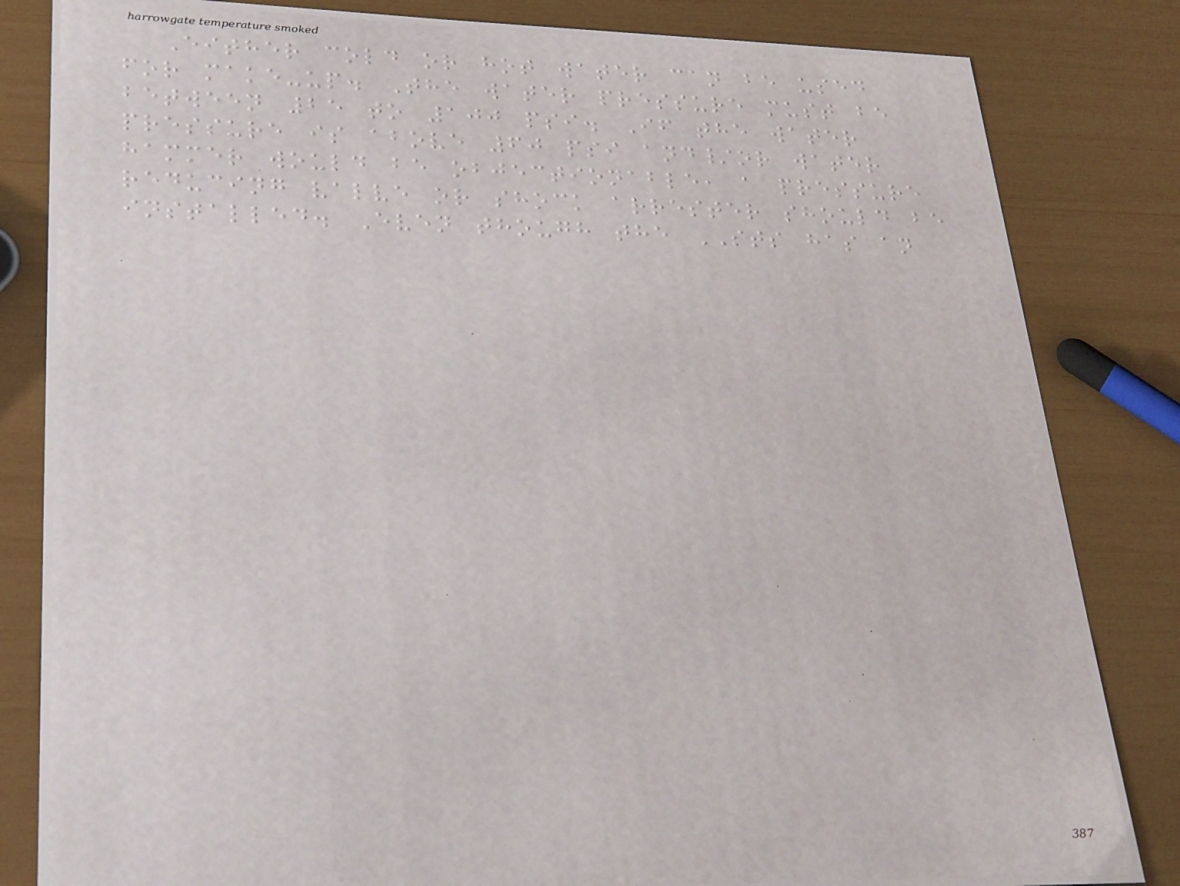Either cold or hot water can be used
for make-up. The water pressure must be
between 25 to 100 psi. If the water
pressure is above 60 psi and/or water
hammer would be objectionable, a pressure
reducing valve or shock arrester should be
installed. Even though the STS has an
